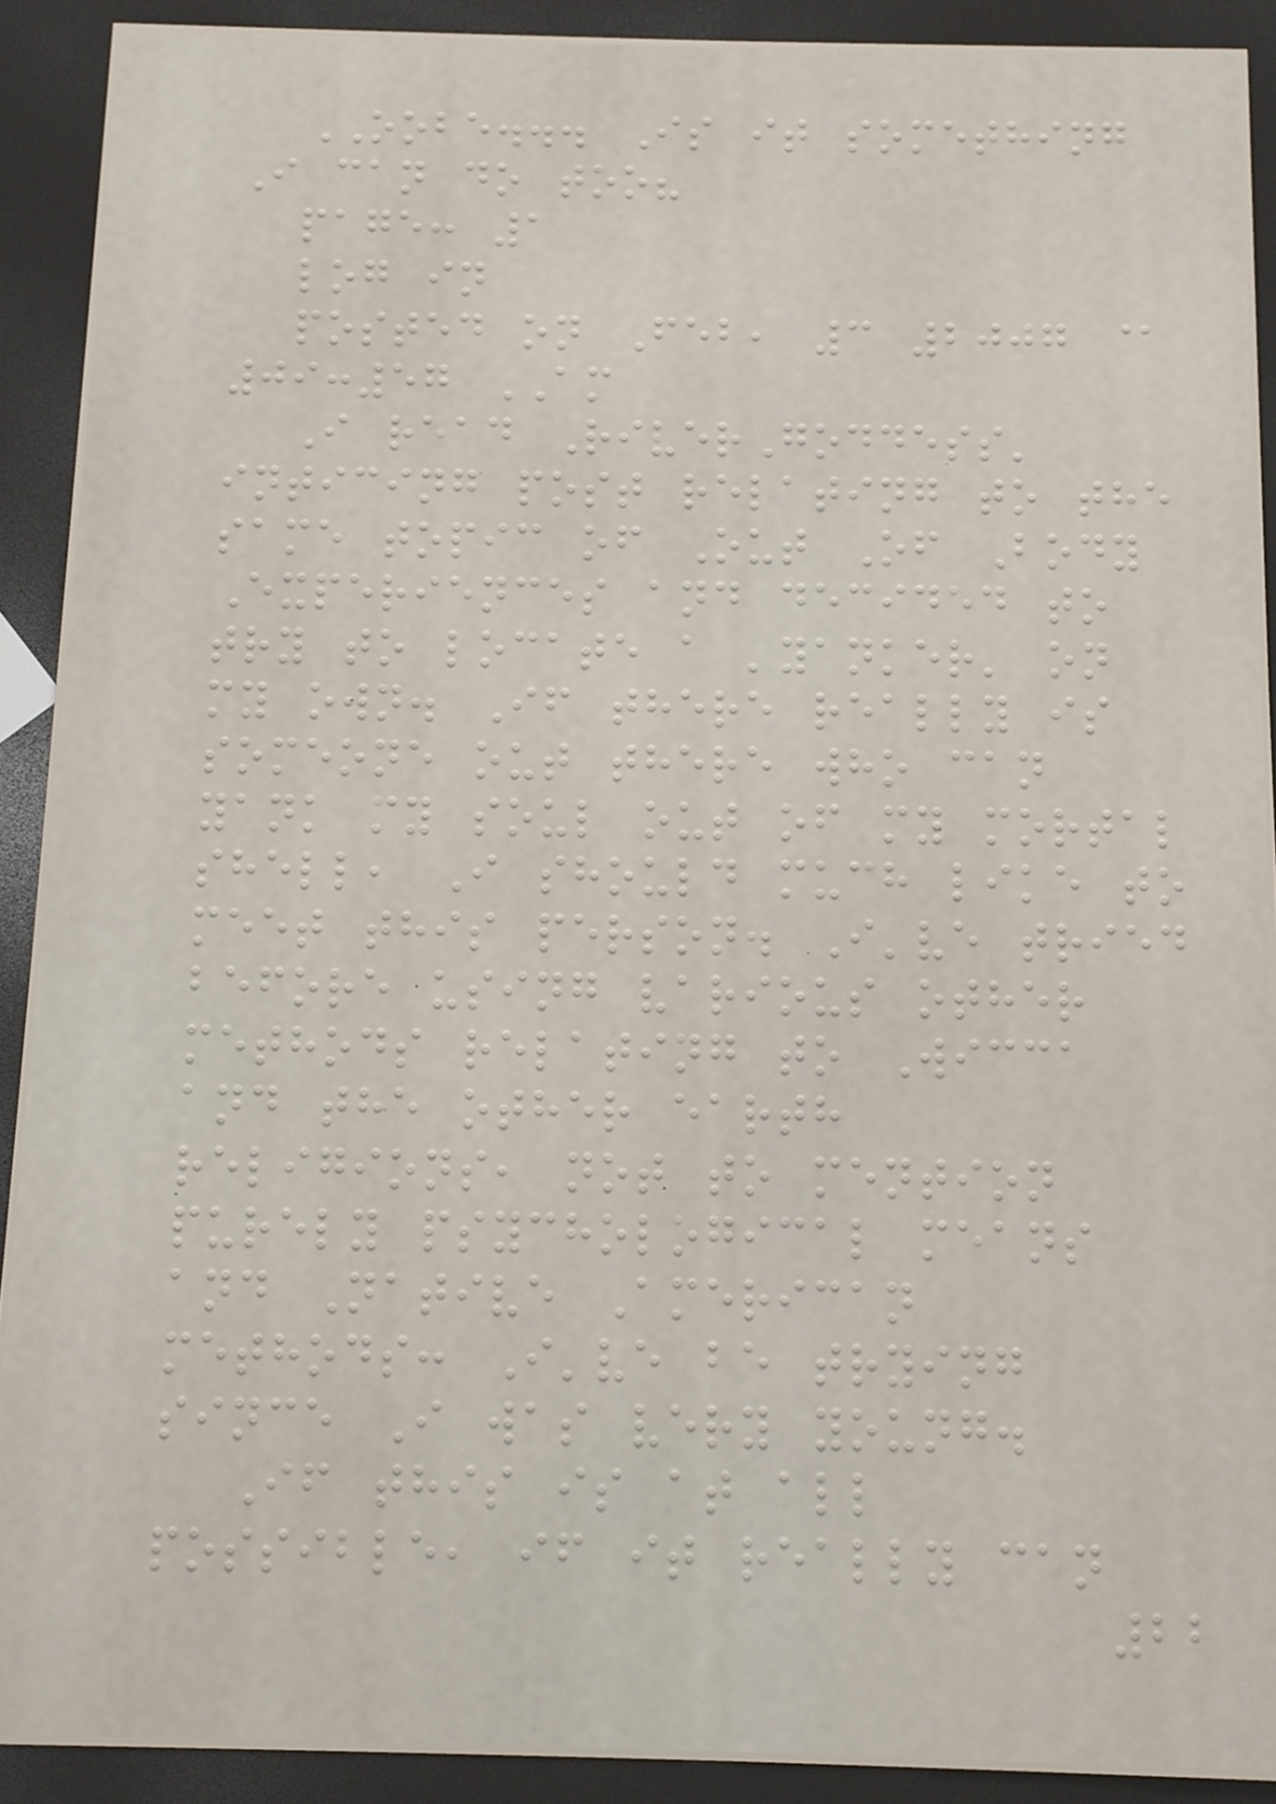OOBE... Is it something
I can do too?
page: 1
log in
posted on Feb, 3 2007 @
09:57 AM
I read RiverGoddess'
inticing post relating to the
same topic of Out Of Body
Experiences and decided to
try to locate a 'yanker' on
my own. If there really is
someone out there who can
yank my soul out of my mortal
shell, I should much like to
meet this person. I've tried
before using various other
methods relating to Wicca
and the other earth
religions, not to mention
purely psychological means
and Native American
methods: I've be trying
since I was very young.
If this is at all
possible, if it really can
22
